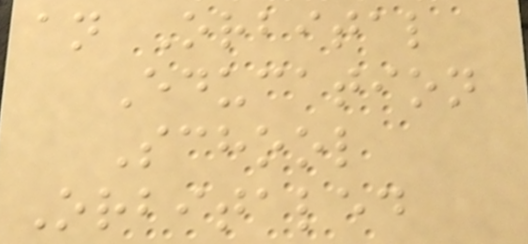an Orbital
Education
School
Orbitaled
